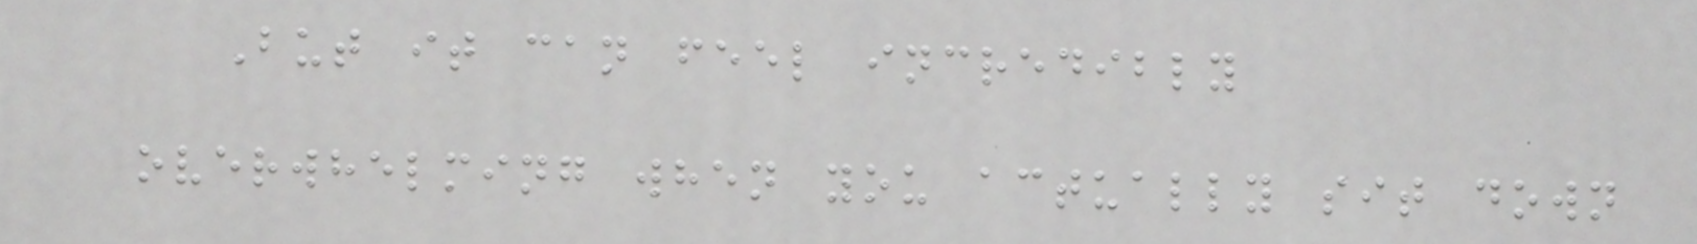But it can feel incredibly
overwhelming when you actually sit down
